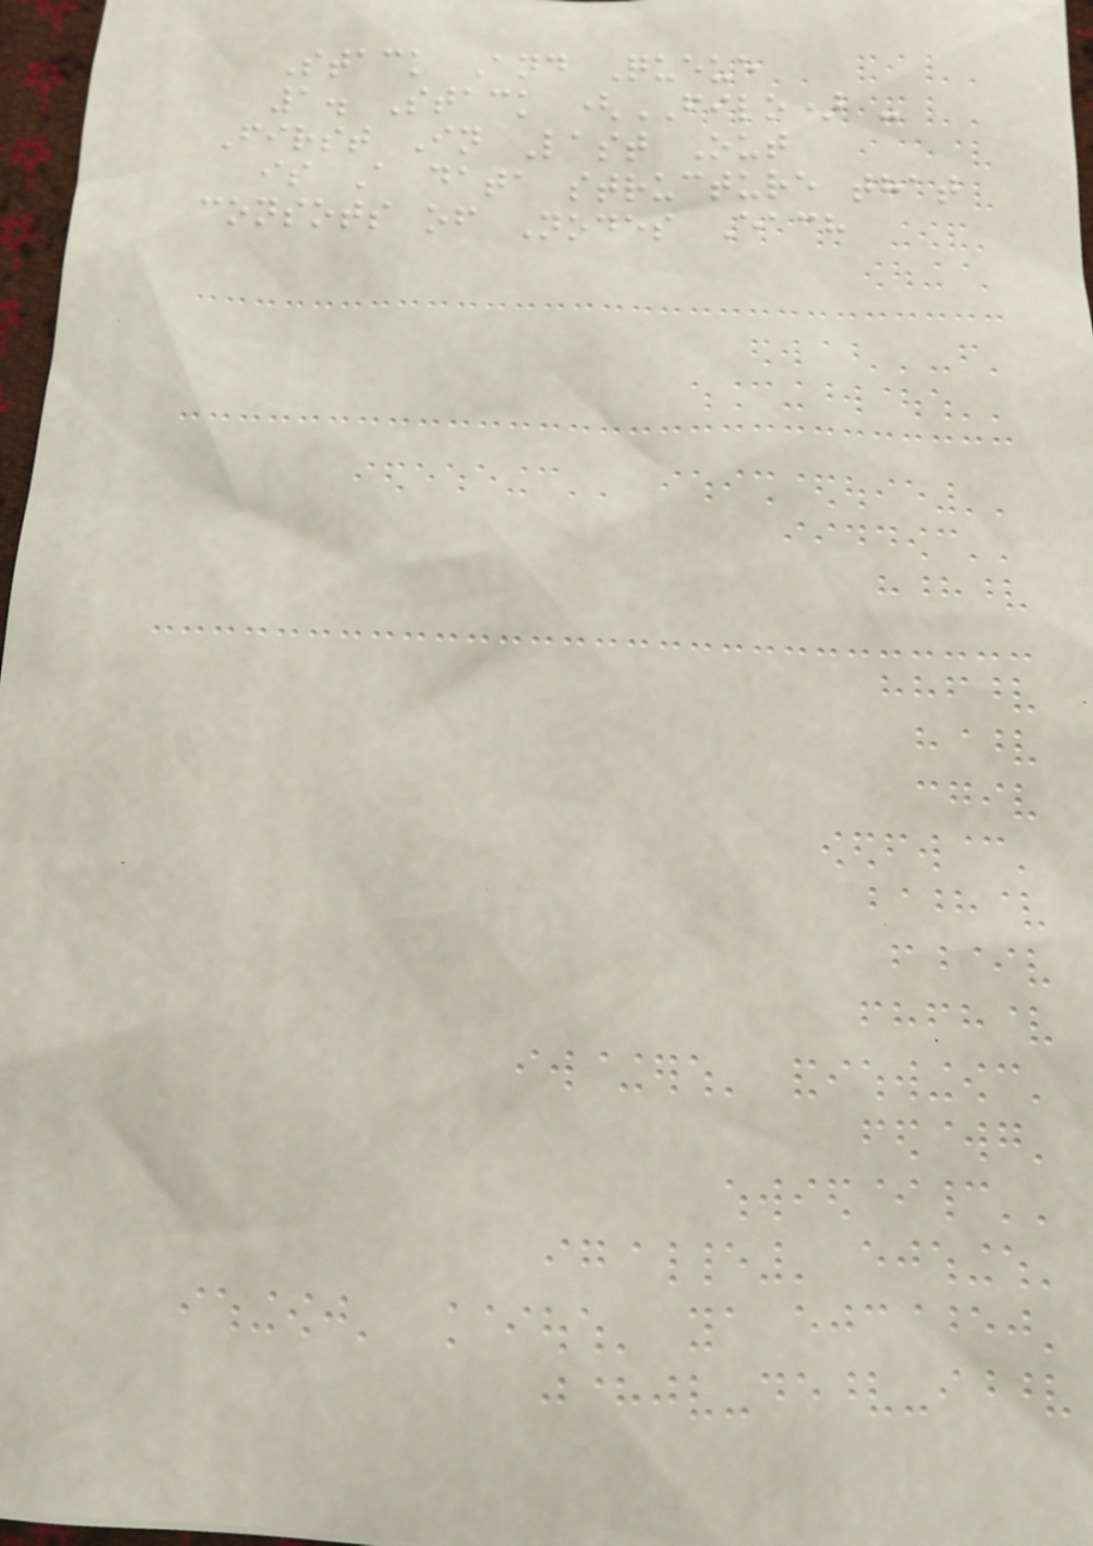Stack And Queue
1. Stack (FILO) -
First In Last Out
is A data structure that
consots of Nodes Each
